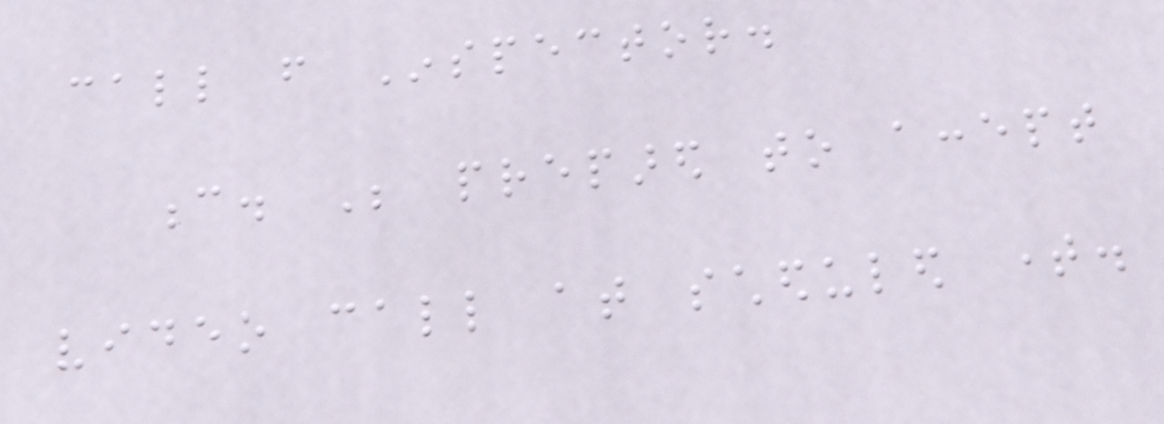call from Inspector.
c. Be prepared to accept
video call at scheduled time.
